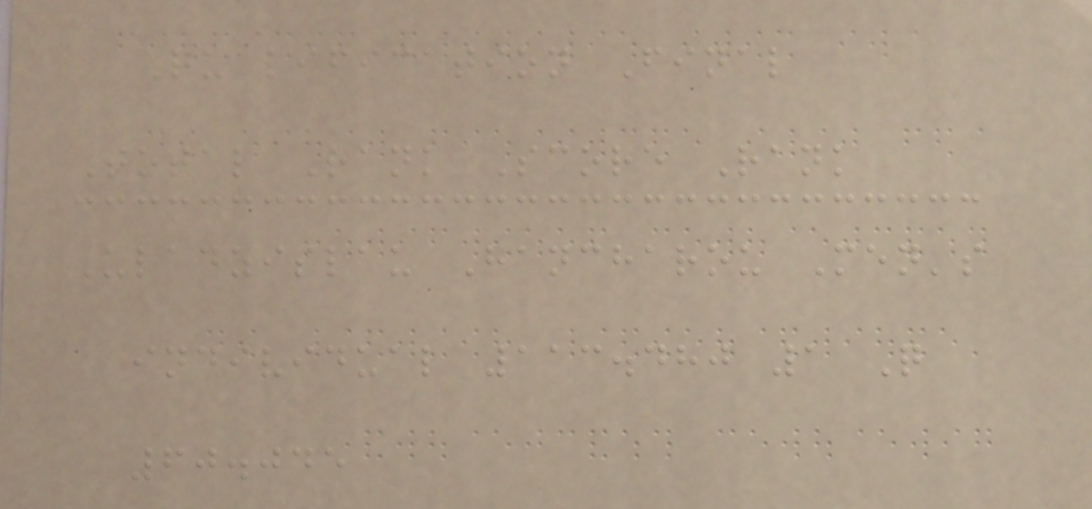Qualification Final
Total Rank Score Rank
Uladzislau Hancharou Men's
individual 113.480 1 Q
60.045
